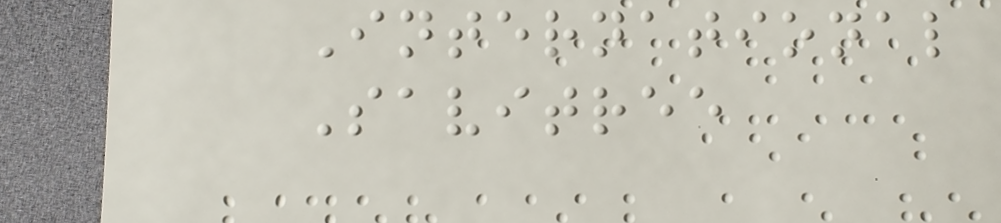International
Savitree
